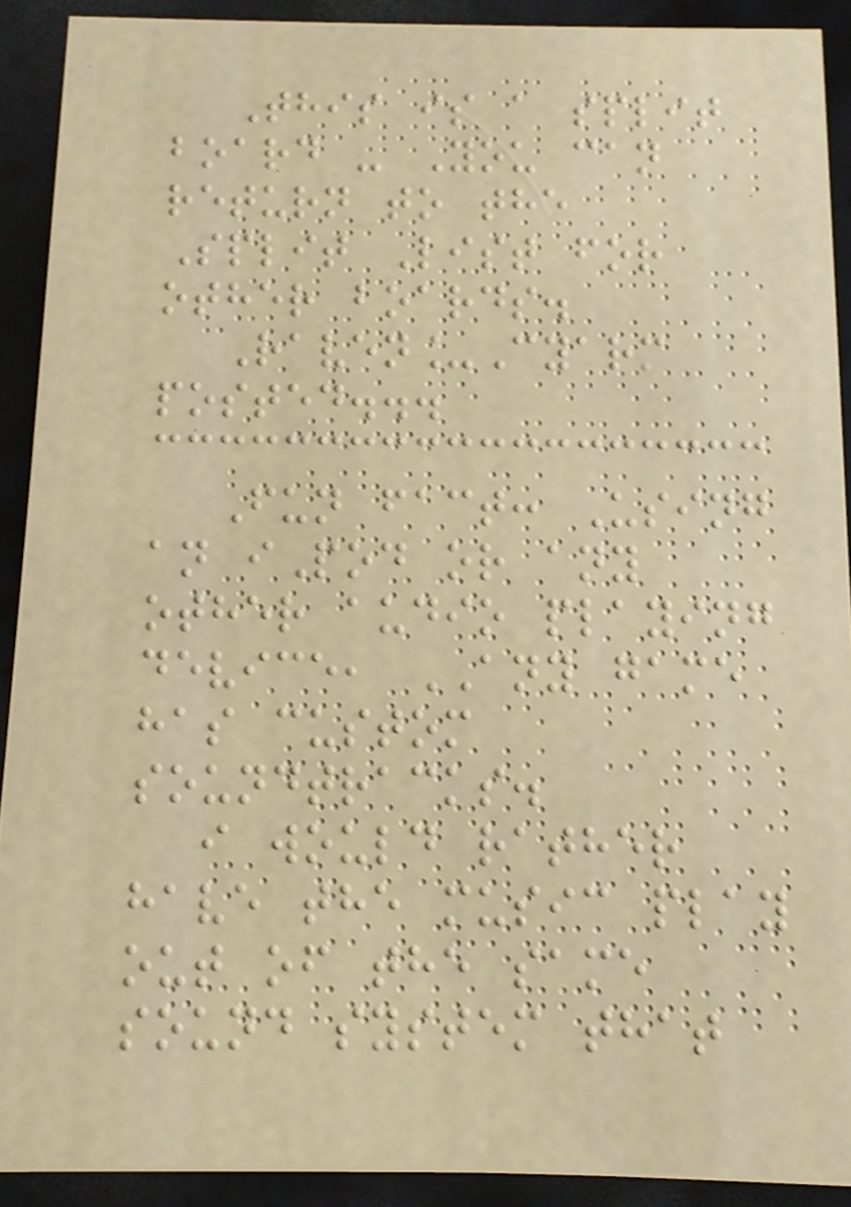This is a split
board - You can
return to the
Split List for
other boards.
Raven_Cyarm
posted...
Fun fact: Using
an iPod or any
other audio playing
device, ANY game
has custom
soundtracks.
i would rather
have the music play
out of the same
sound system that
